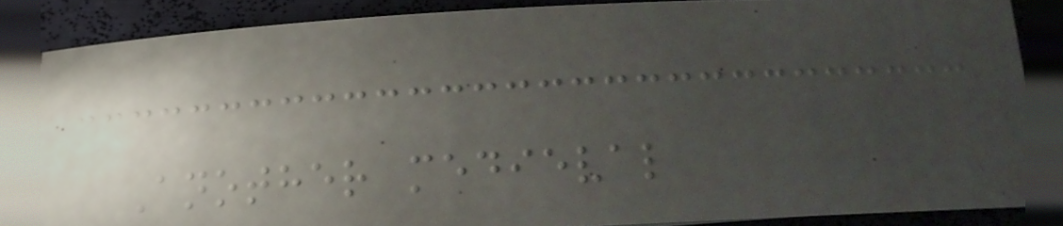Another medieval
